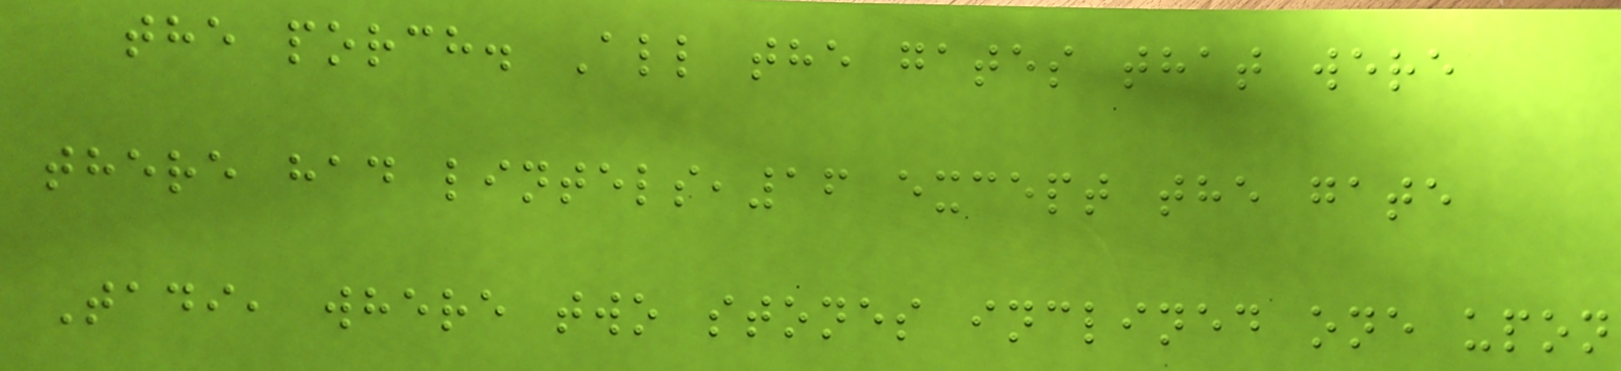the porch. All the gates that were
there had lintels,16 except the gate
Tadi, where two stones inclined one upon
